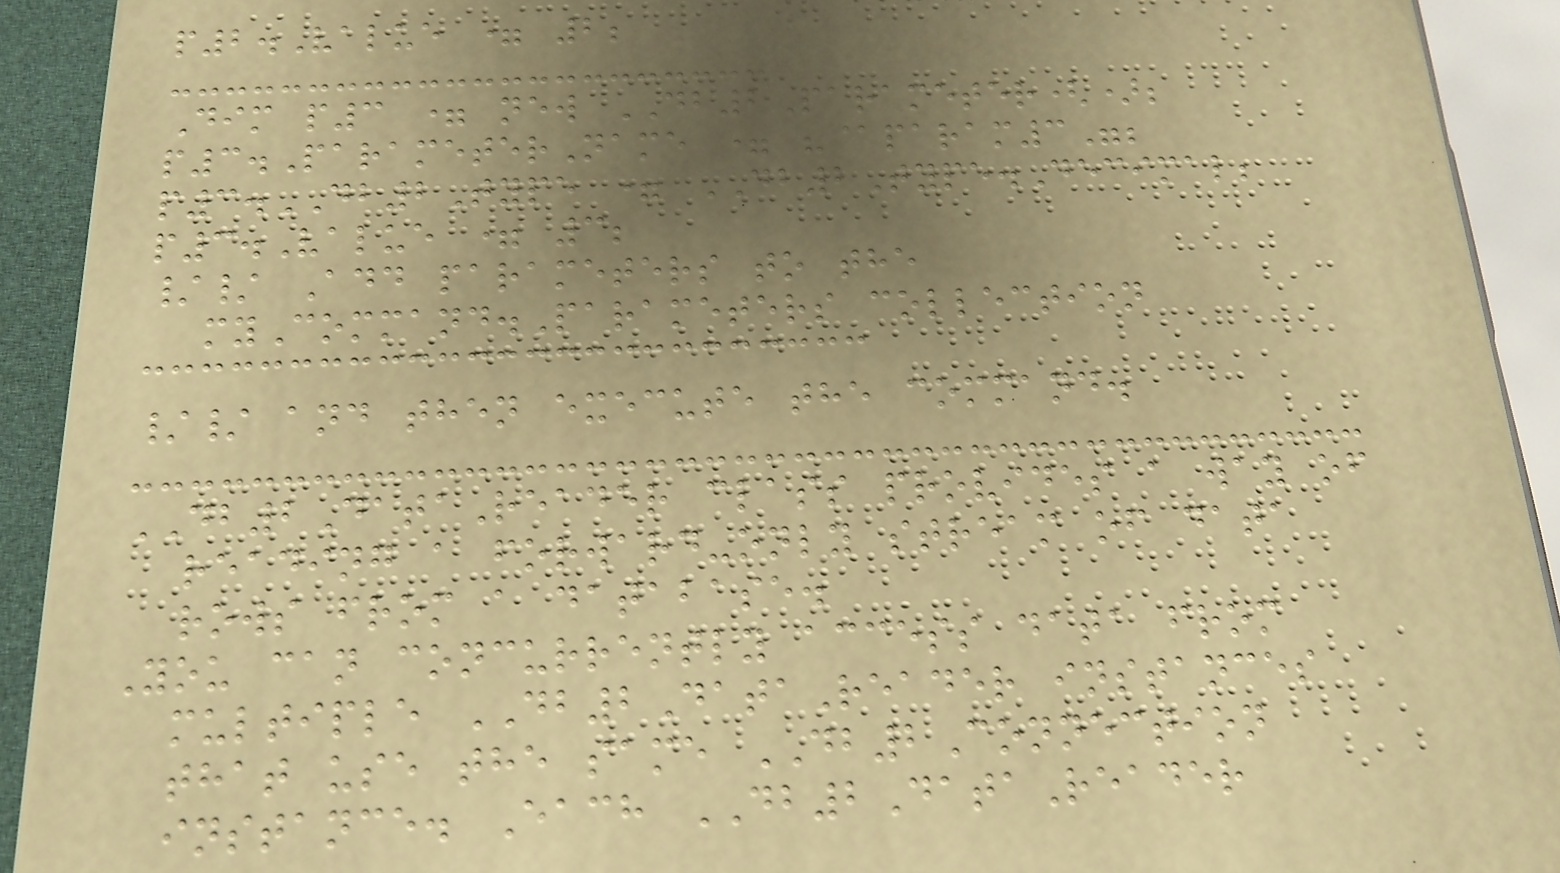p2.Value = 2;
Dim p3 = new DB2Parameter();
p3.ParameterName = "@param3";
p3.DB2Type = DB2Type.Decimal;
p3.Value = 3;
// Add parameters to the
myCommand.Parameters collection
// and then execute the command.
DB2DataReader class provides a way of
reading a forward-only stream of data
rows from a database.
You can concurrently access data from
multiple DB2DataReader instances
that use the same DB2Connection
instance. Each DB2DataReader
